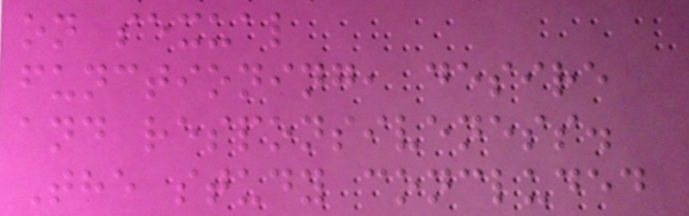on sexual
functioning, desire
and responsiveness.
The study concluded
